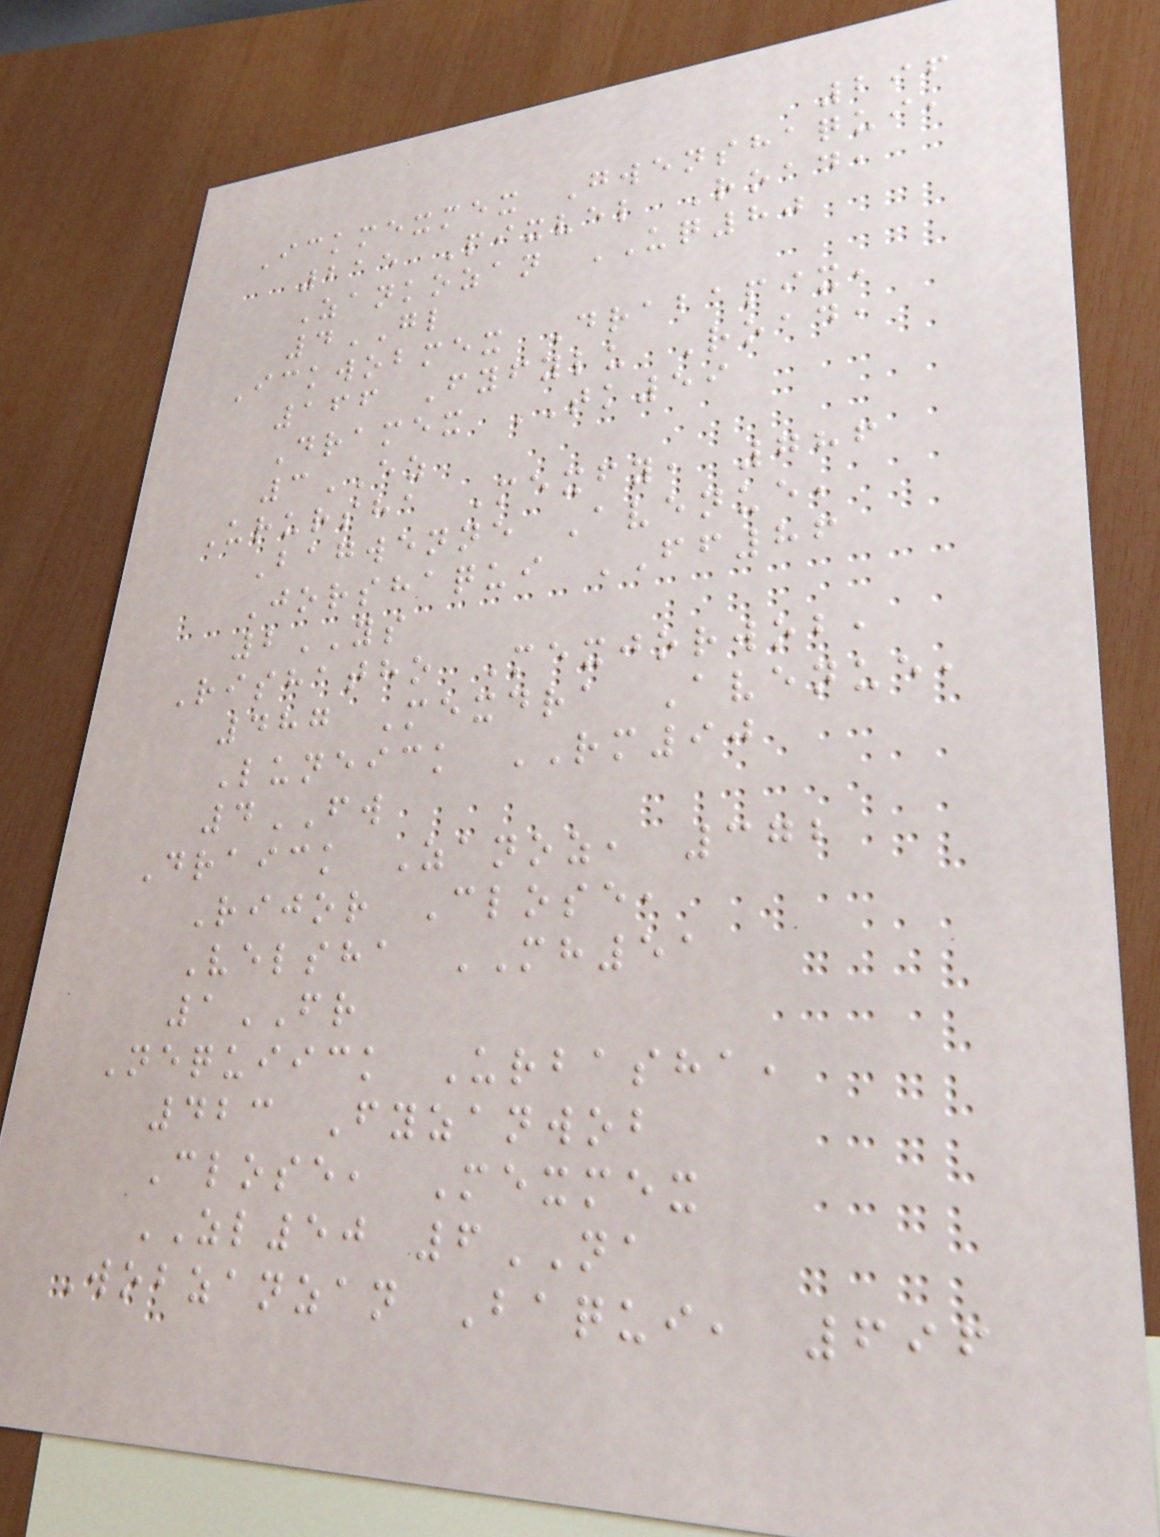296
Ickmexmex Gwenshaqui,
215 Pixvel Road,
Zankozan UQ80
4GL
Ickwobmex Drabapix,
166 Fyfylu Road,
Dramex TK59
3EZ
Urursha Mexfy, 786
Bagwenne Avenue,
Jorshaqui FF86
2YS
Rishatho Mexjorwob,
487 Mexdra Avenue,
Luneick RM90
4FW
Draick Zanoz, 372
Rijor Close,
Velsha MH51
1FR
Nequiick Urbasha,
423 Fyzanwob
Close, Mexmex
ZL50 6NA
Wobzanzan Baqui, 696
